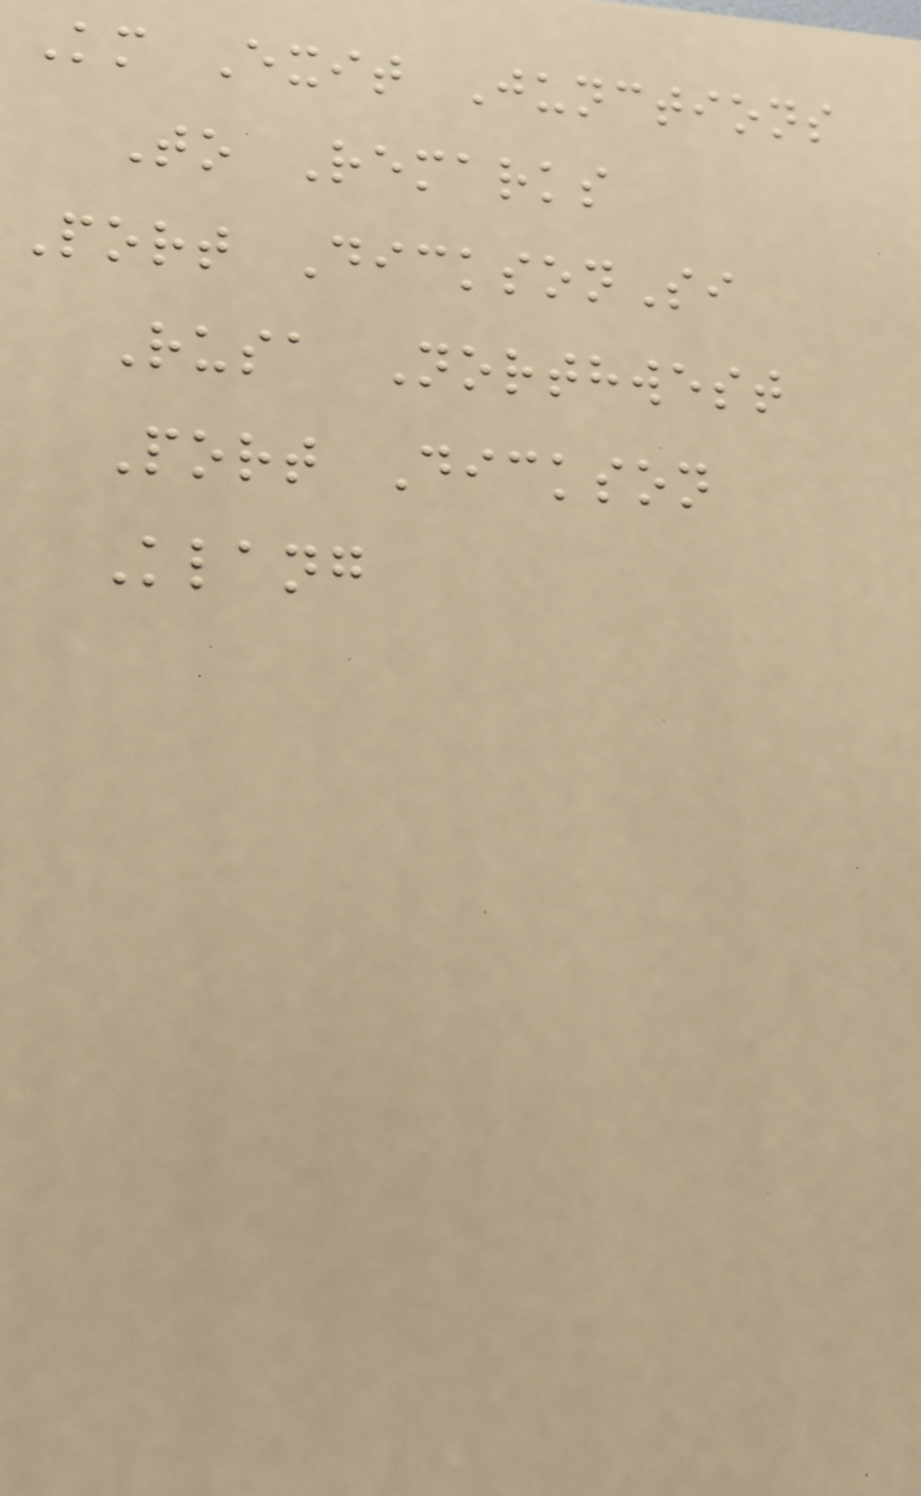Km Exit Junctions
To Remarks
Port DicksonSi
Rusa Northwest
Port Dickson
Klang
